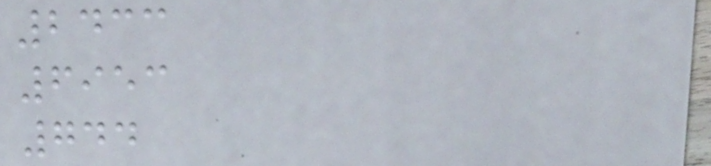2433
6953
744
